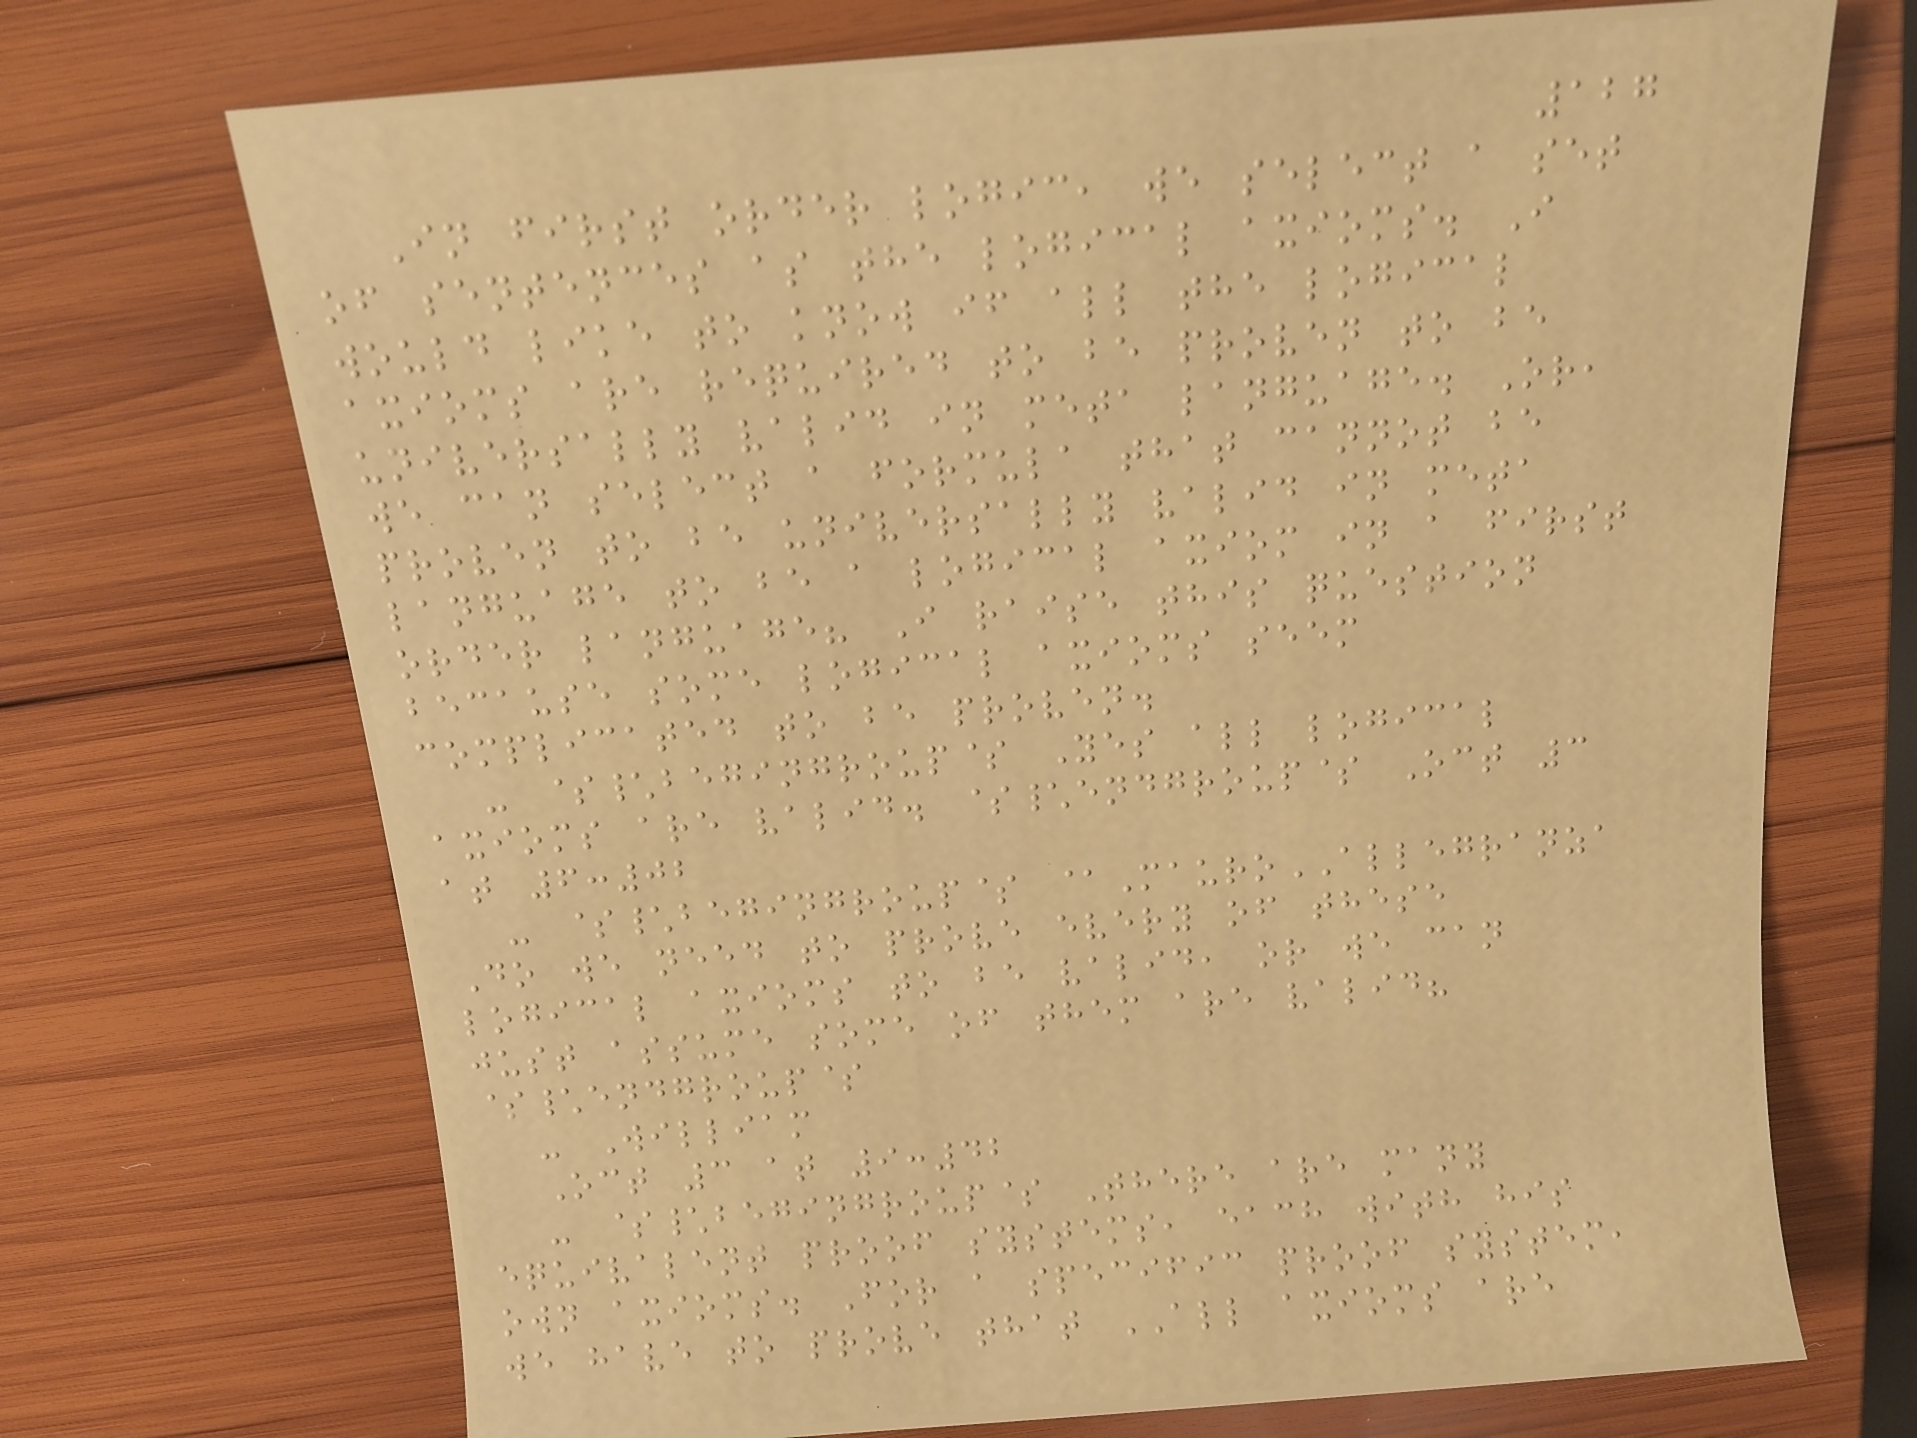127
In first order logic, we select a set
of sentences as the logical axioms. I
would like to know if all the logical
axioms are required to be proven to be
universally valid in meta language. Or,
we can select a formula that cannot be
proven to be universally valid in meta
language to be a logical axiom in a first
order language? I raise this question
because some logical axioms seem
complicated to be proven.
- $\begingroup$ Yes all logical
axioms are valid. $\endgroup$ Oct 3
at 6:02
- $\begingroup$ @MauroALLEGRANZA
Do we need to prove every of these
logical axioms to be valid, or we can
just assume some of them are valid?
$\endgroup$
- William
Oct 3 at 9:42
- $\begingroup$ There are many
equivalent proof systems, each with his
own axioms. For a specific proof system,
we have to prove that ALL axioms are
